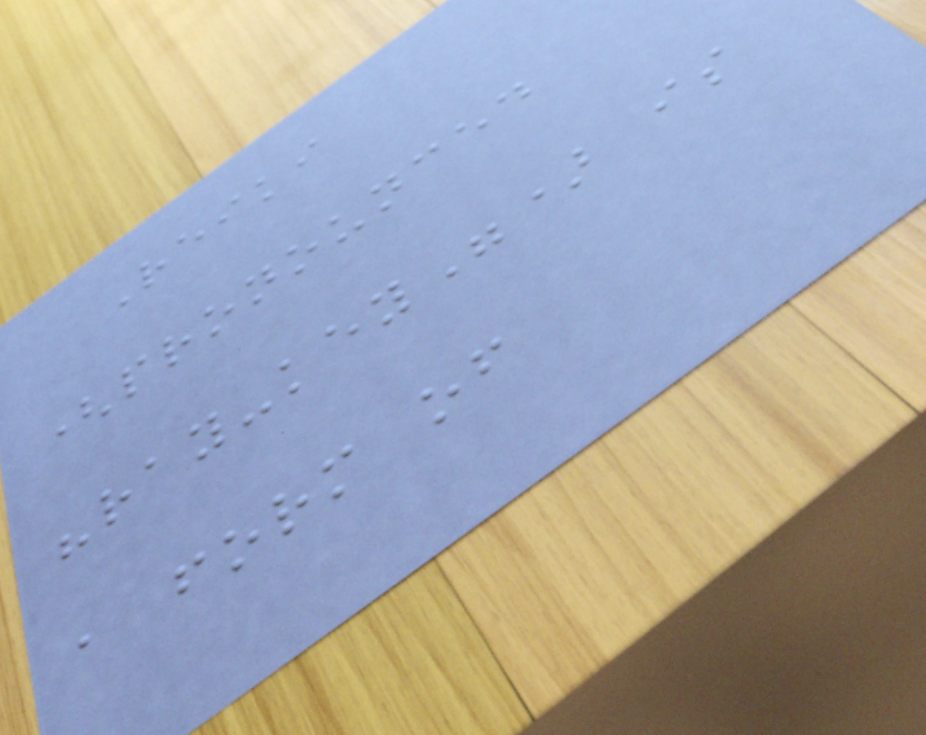Reiki
(pronounced
"ray-key") is
a form of
